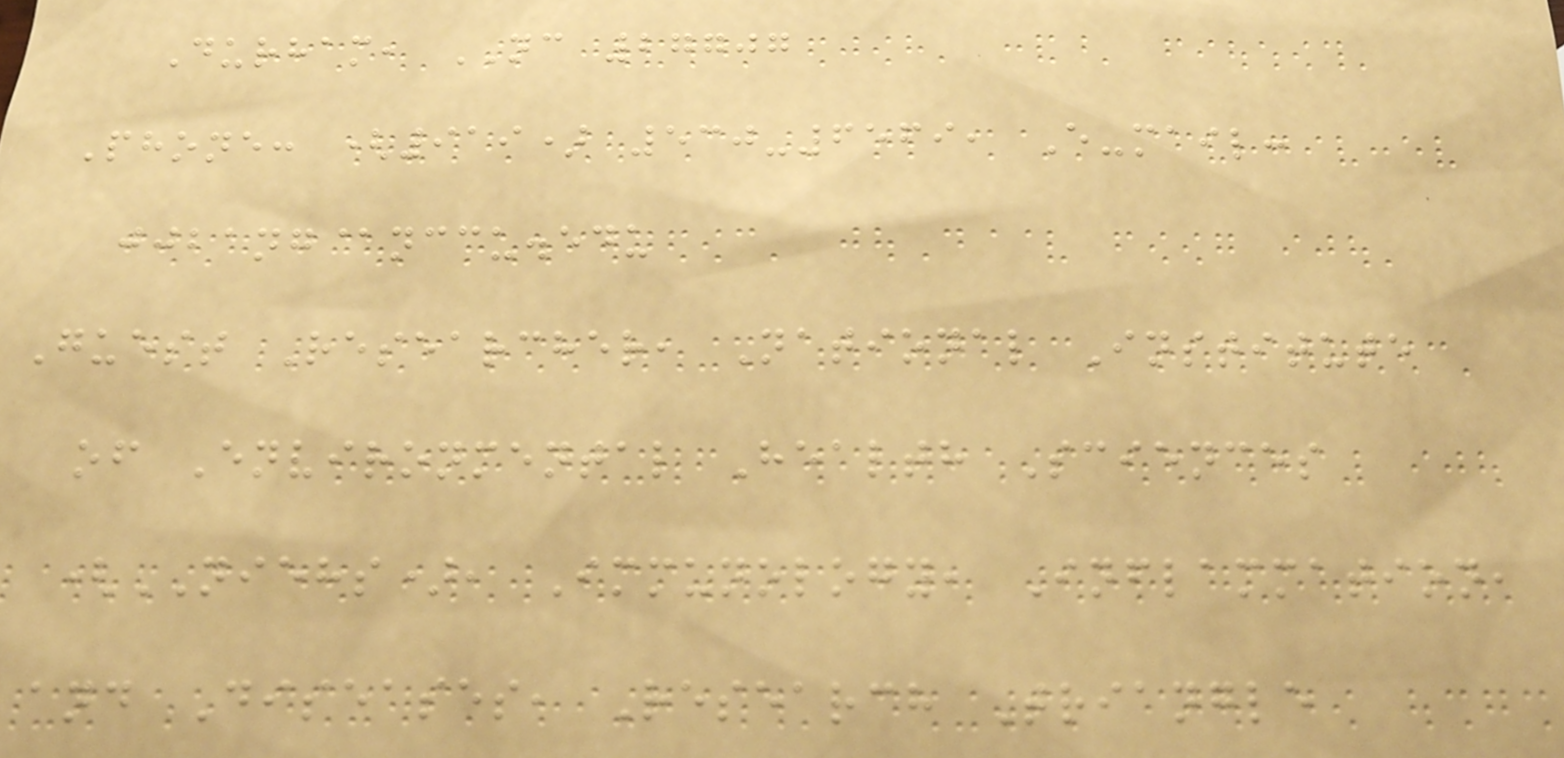Durham, NC 27707
Phone: (919) 530-6569, E-mail:
jjbang@nccu.edu
Guest Researcher, National Institute
of Environmental Health Sciences
(NIEHS), Immunology, Inflammation,
and Diseases, Research Triangle
